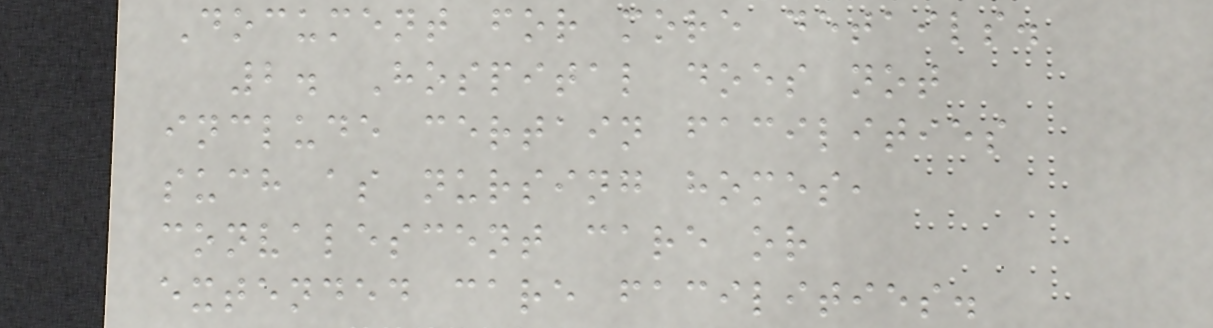Document for more details.
2. Hospital does not
include certain facilities
such as nursing homes,
convalescent care or
extended care facilities.
